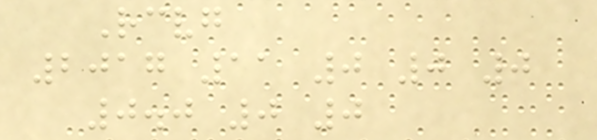Receiving
2017 11 0 0 0
0.0 0 0
